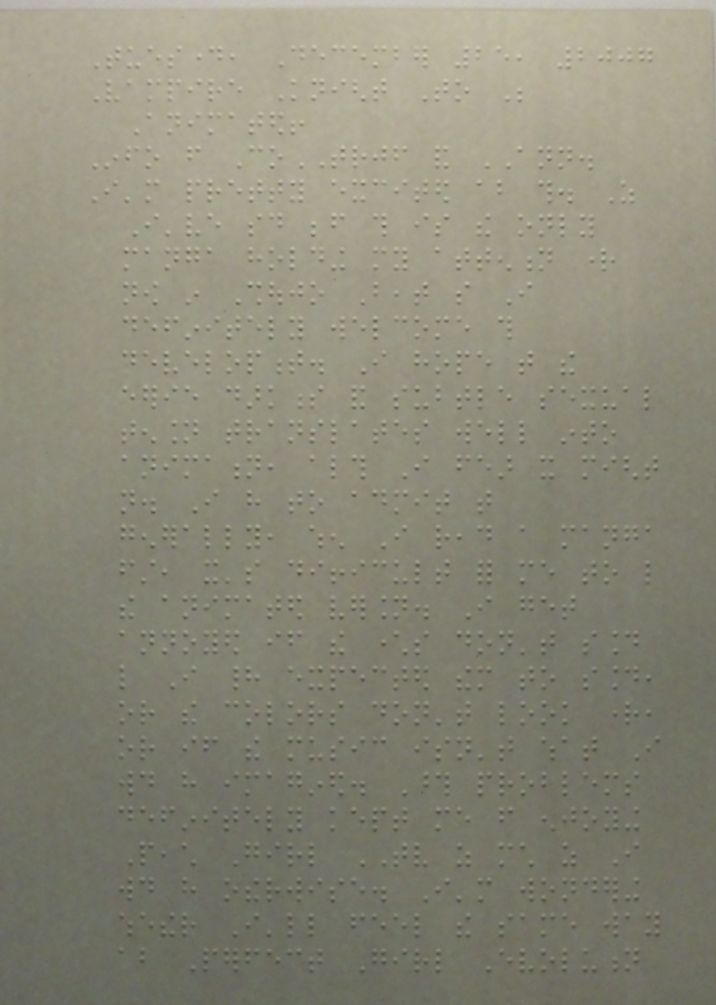Tuesday, December 25, 2007
Vampire Knight To Be
Animated!
Info from CoTRJF and ANN.
I'm pretty excited about this. As
I've said before this is the only
manga holding my attention right
now in Shoujo Beat so I
definitely welcome this
development. I hope that the
eerie darkness and subtle sexual
tension translates well into
animation, although I fear it might
not. I have to admit that
generally, when I read a manga
first, it's difficult for me to like
the animated version. I get
annoyed if the characters don't sound
like I had expected them to sound,
or the colors don't look right,
or if the music isn't what I
would have imagined. Those problems
definitely kept me from enjoying
Peach Girl TV as much as I
would have otherwise. I'm wondering
whether I'll feel the same way
about Perfect Girl Evolution
